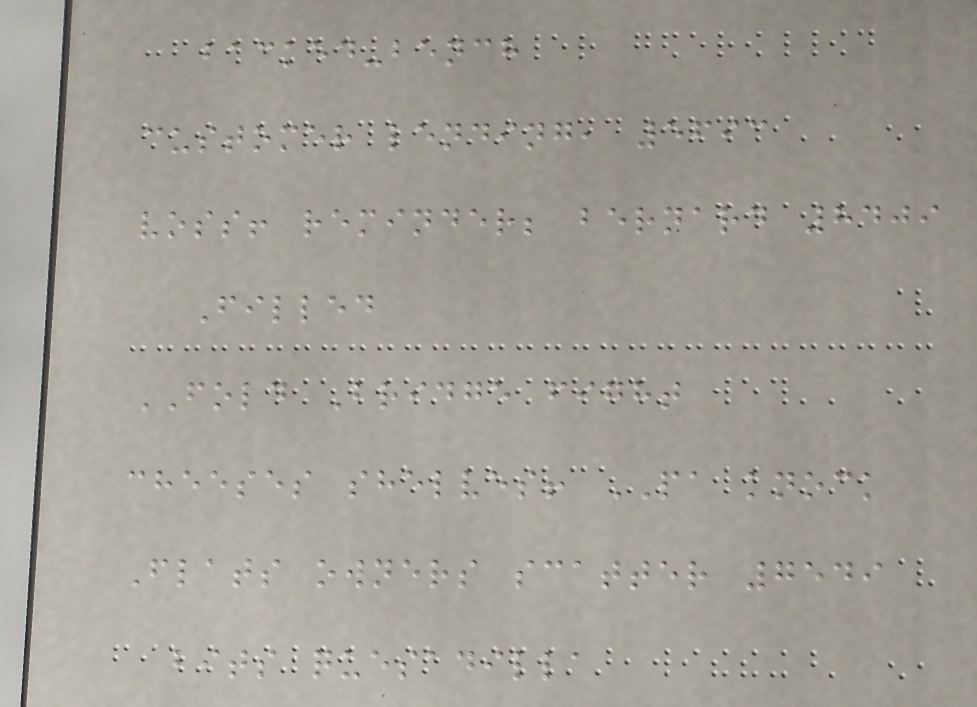backed-bench
customer lending, 5693
voss! reminder; bernard 8409
Filled
FOLD Bridge fight
cheeses shelves! PA knock
Flats owners scatter 7549
bits quesadilla
